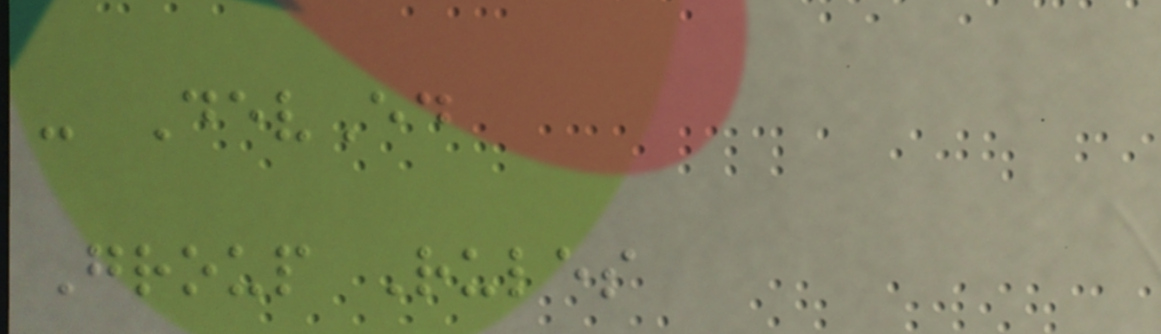- DevEd
Group Rules
